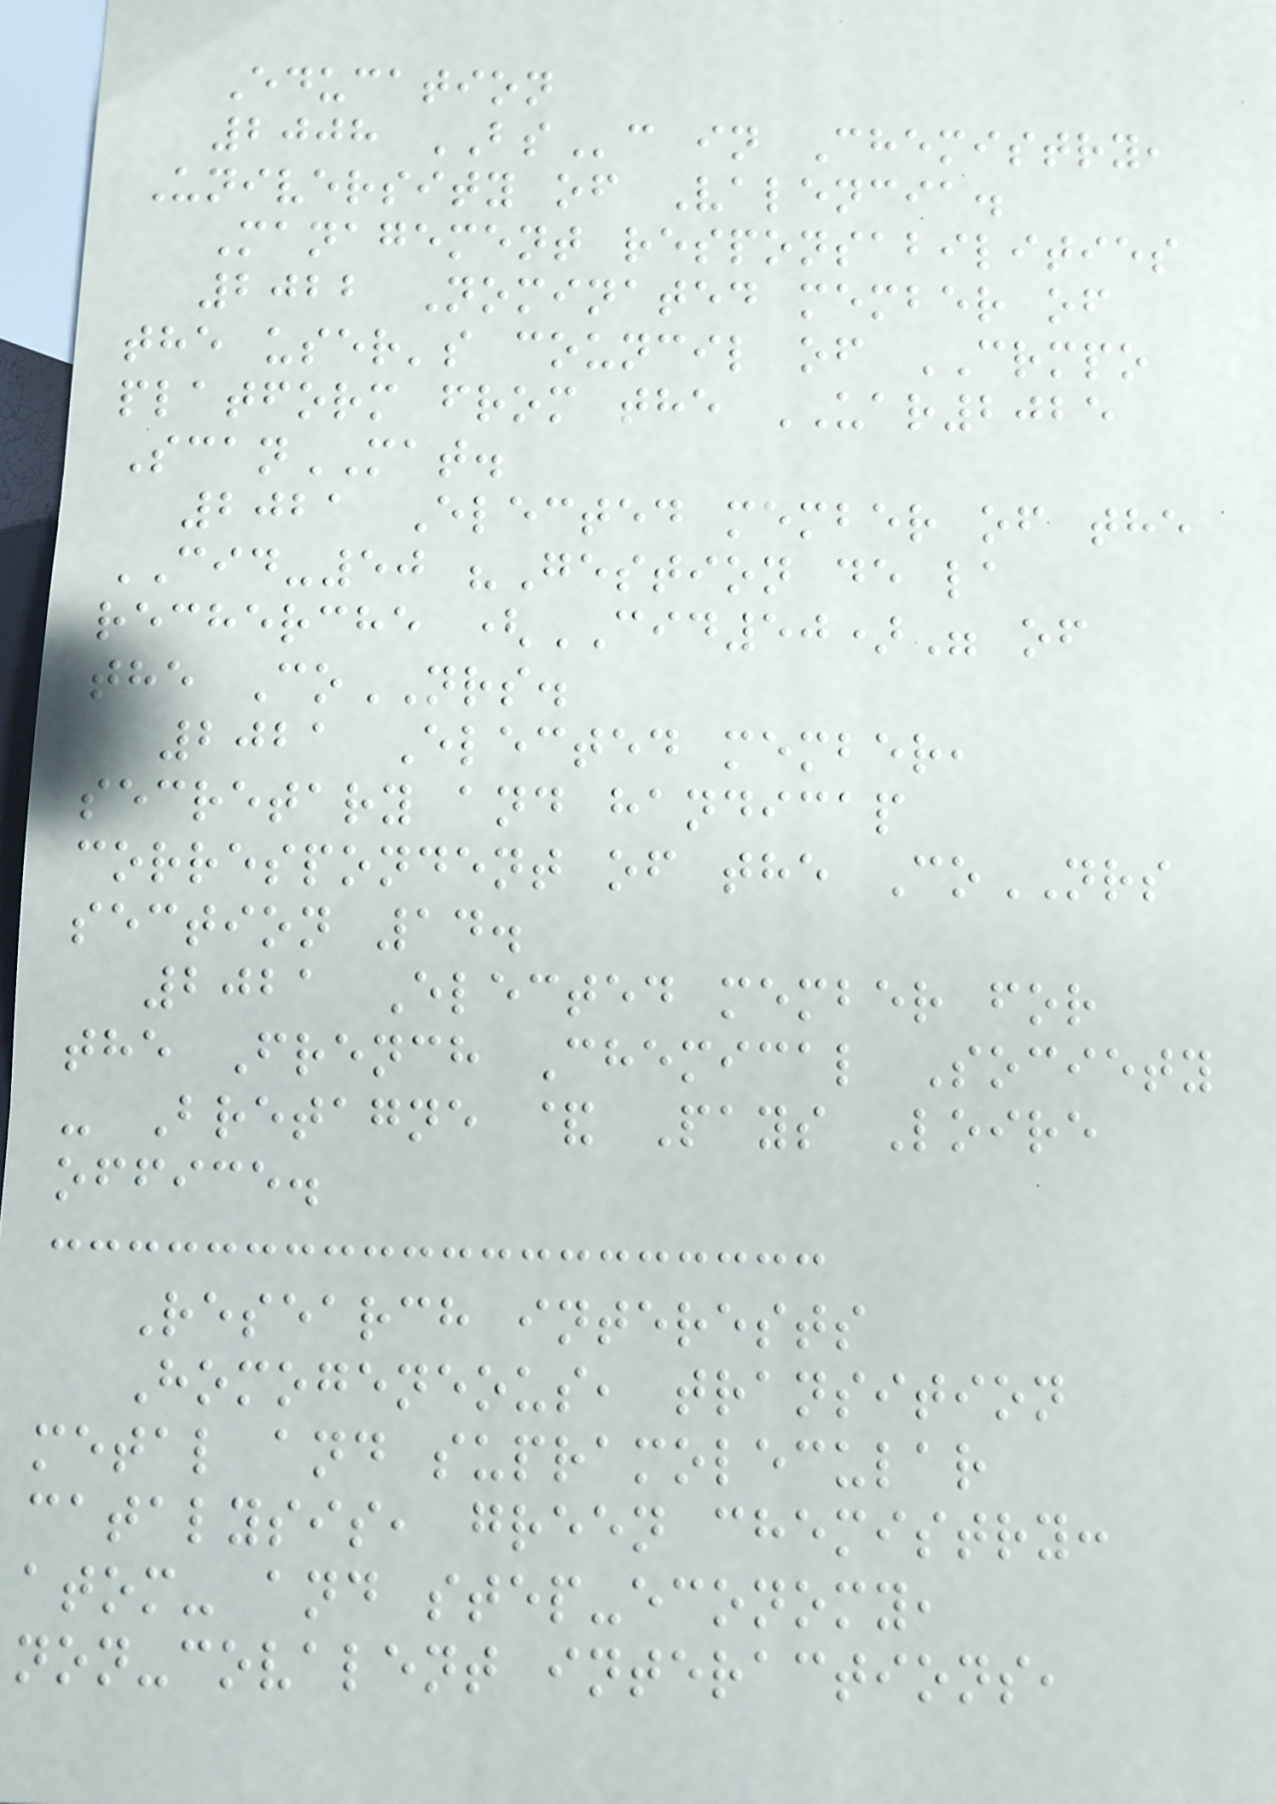Education
2008 BSc in Chemistry,
University of Valencia.
Management responsabilities
2022 Nominated member of
the user's council of CRMPO
platform from the UAR2025
ScanMAT.
2021 Elected member of the
CID-50 "Gestion de la
recherche (CID50)" of
the CoNRS.
2021 Elected member,
secretary and handicap
correspondent of the CoNRS
section 14.
2021 Elected member for
the French Chemical Society
- Bretagne & Pays Loire
office.
Research interests
Homogeneous, transition
metal and supramolecular
catalysis, green chemistry:
atom- and step-economy,
non-covalent interactions,
